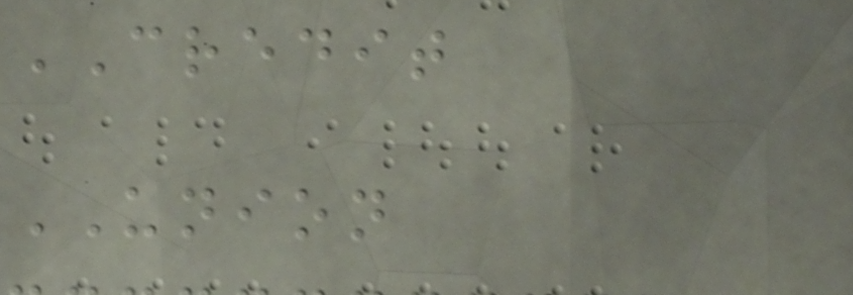CREDIT
UNION
